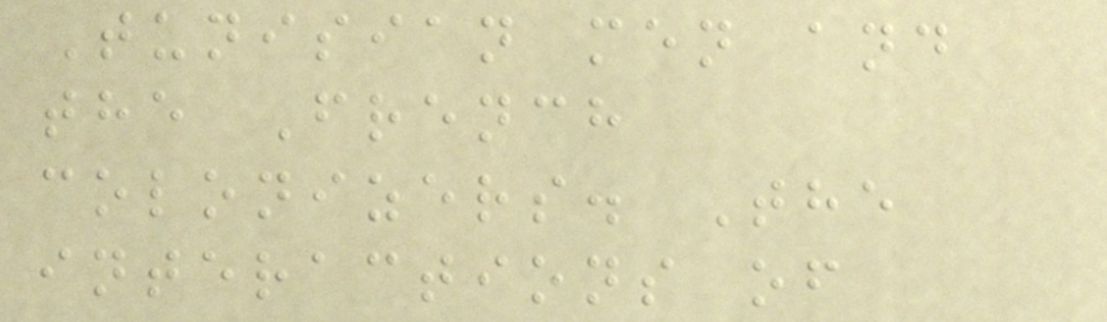Tunisian men and
the French
colonizers. The
interactions of
